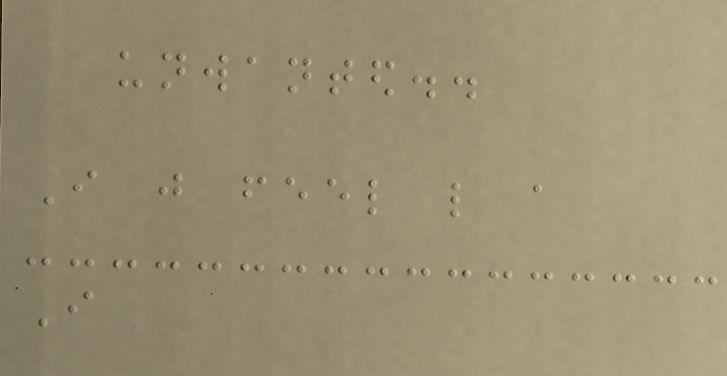unwanted..
I just feel like a
I
